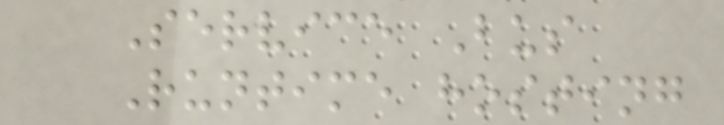Service Bus
Runtime hosting
